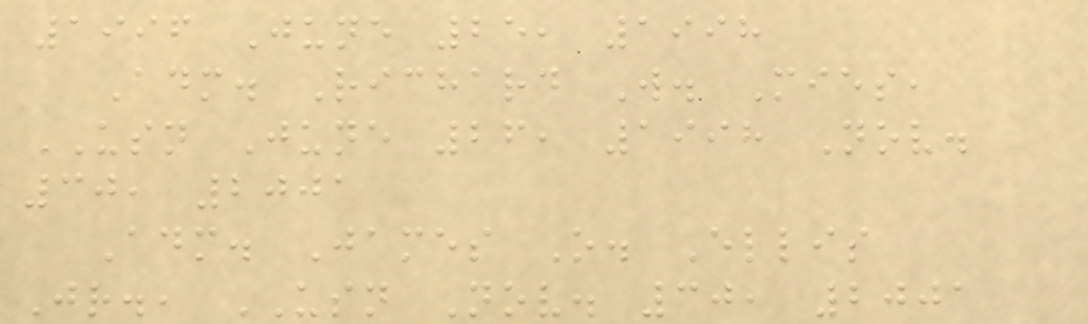1996 June 25, 1998
Adm. Richard W. Mies,
USN June 26, 1998 Nov.
30, 2001
Adm. James O. Ellis
Jr., USN Nov. 30, 2001
